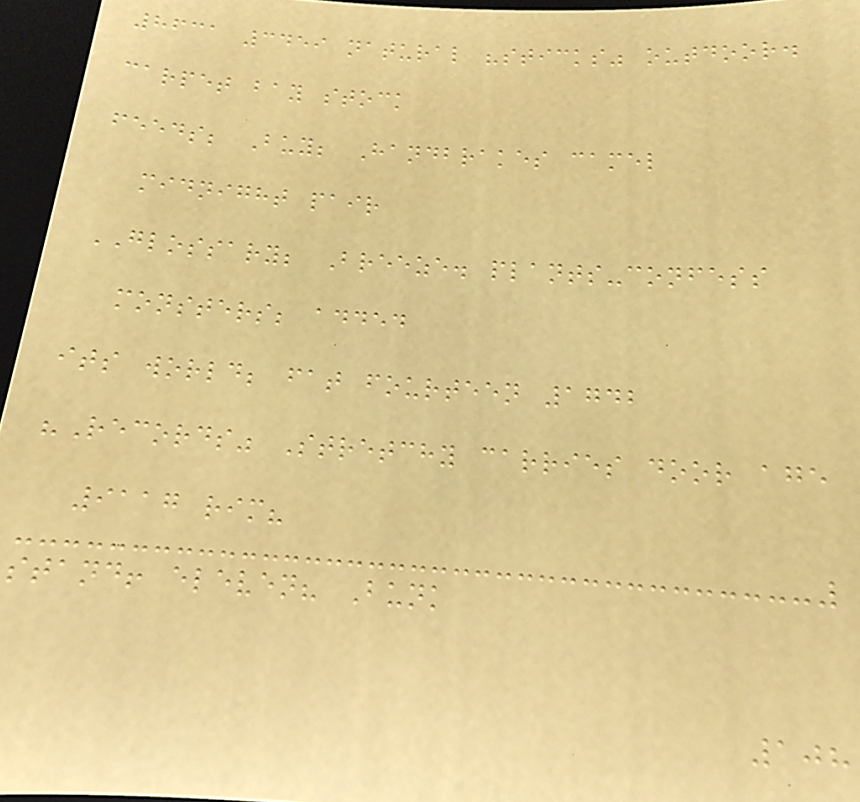8631 3459 natural "sticks" outdoor.
carpet bay stock
feeds; Buy; Handbrakes camel
midnight pair
GLOSSARY; Breeze. plants-confess
monsters; added
its world; fat fourteen 1742
"Records" Stretchy carries door age
9117 rim?
stand! eleven? Bunk
108
